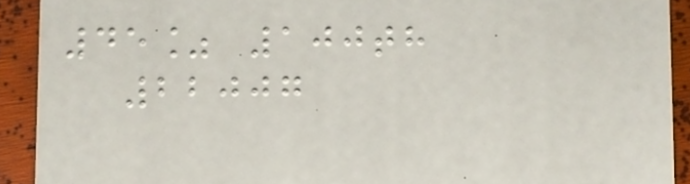45% 100th
22007
